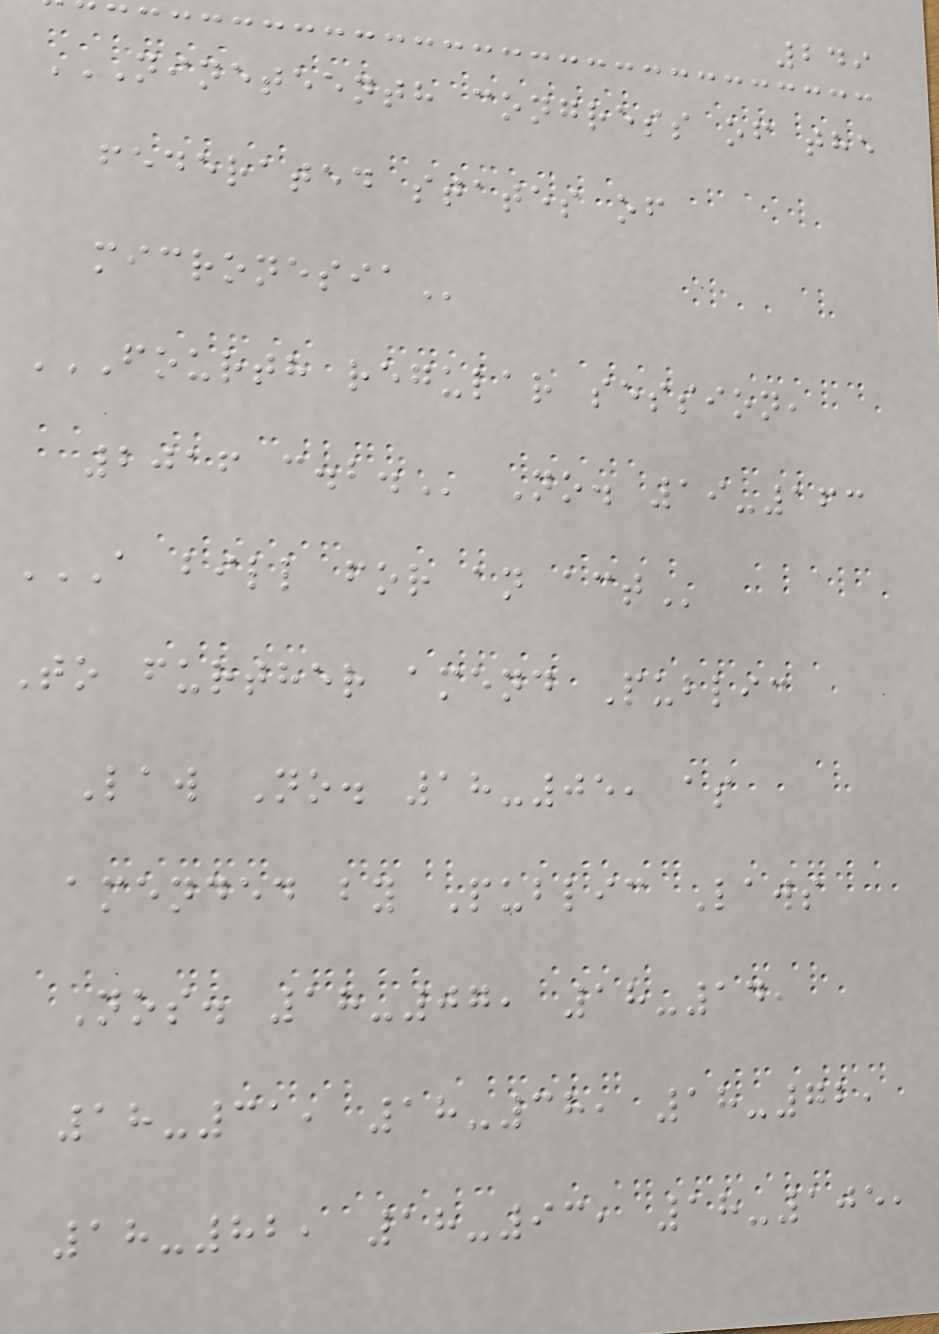249
NINETEENTH CONGRESS OF THE
FEDERATED STATES OF
MICRONESIA
FOURTH REGULAR SESSION,
2016 C.B. No. 19-163
A BILL FOR AN ACT
To further amend Public
Law No. 18-05, as
amended by Public Laws
Nos. 18-07, 18-14,
18-31, 18-38, 18-72,
18-82, 18-93, 18-105,
